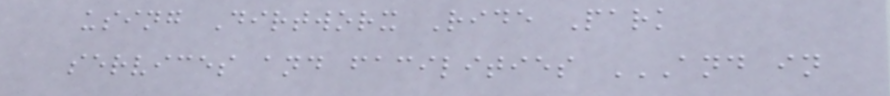using Dirtworx Ride Park
services and facilities AND IN
